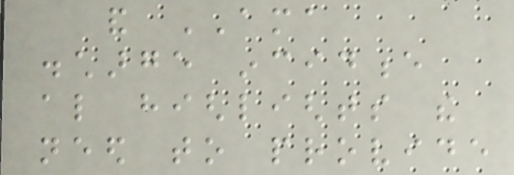and AMA
discharge incidence
also highlights the
need to provide
